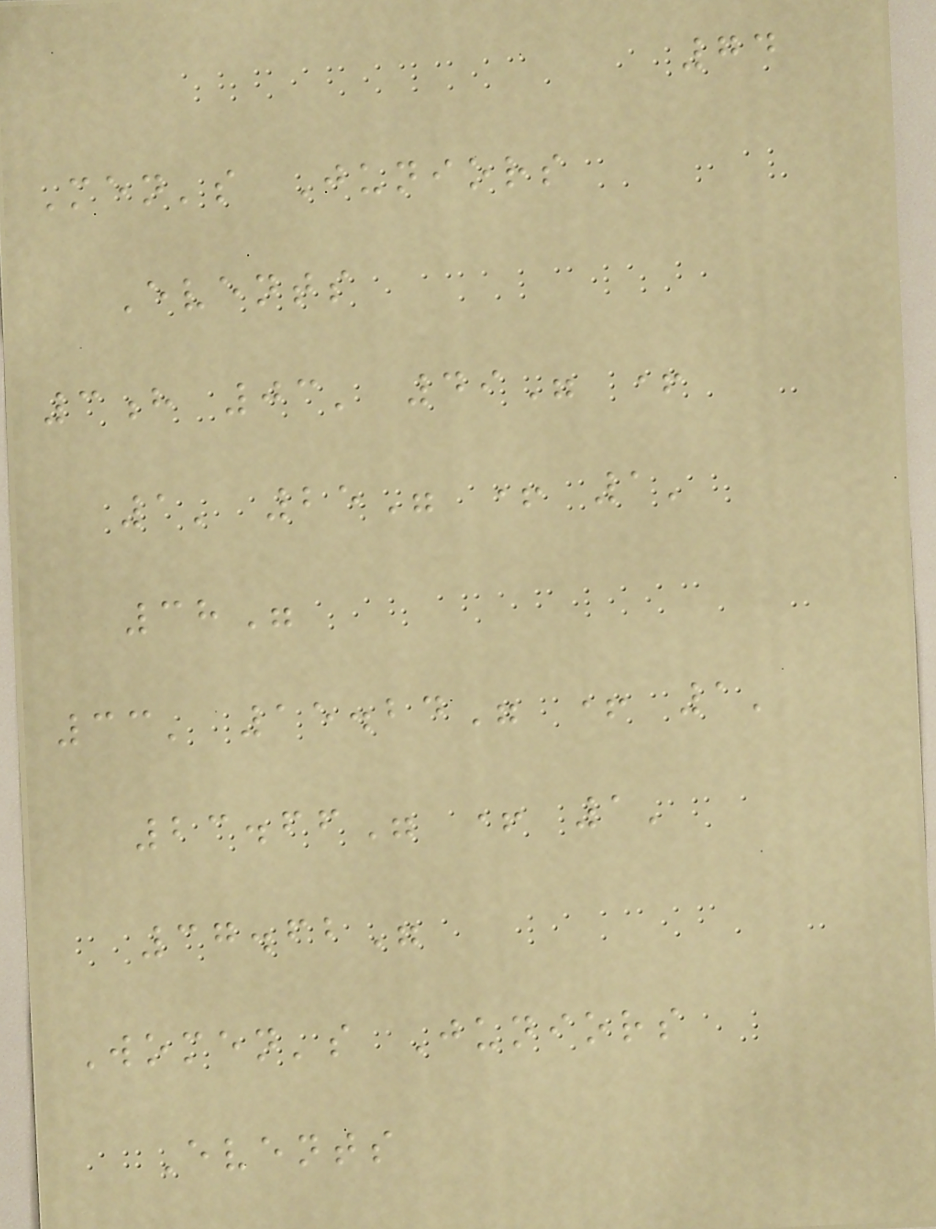74
Men's Juniors
Events
3h 03' 49" +
1' 25" + 1'
38"
33' 15.24" + 1'
23.66" + 1'
37.62"
Women's Juniors
Events
